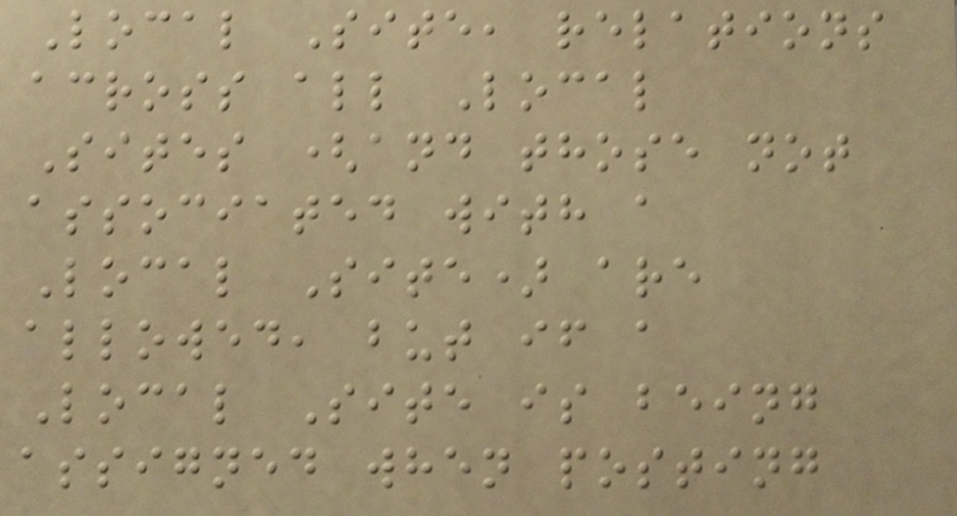Local Site, relations
across all Local
Sites (and those not
associated with a
Local Site) are
allowed, but if a
Local Site is being
assigned when posting
